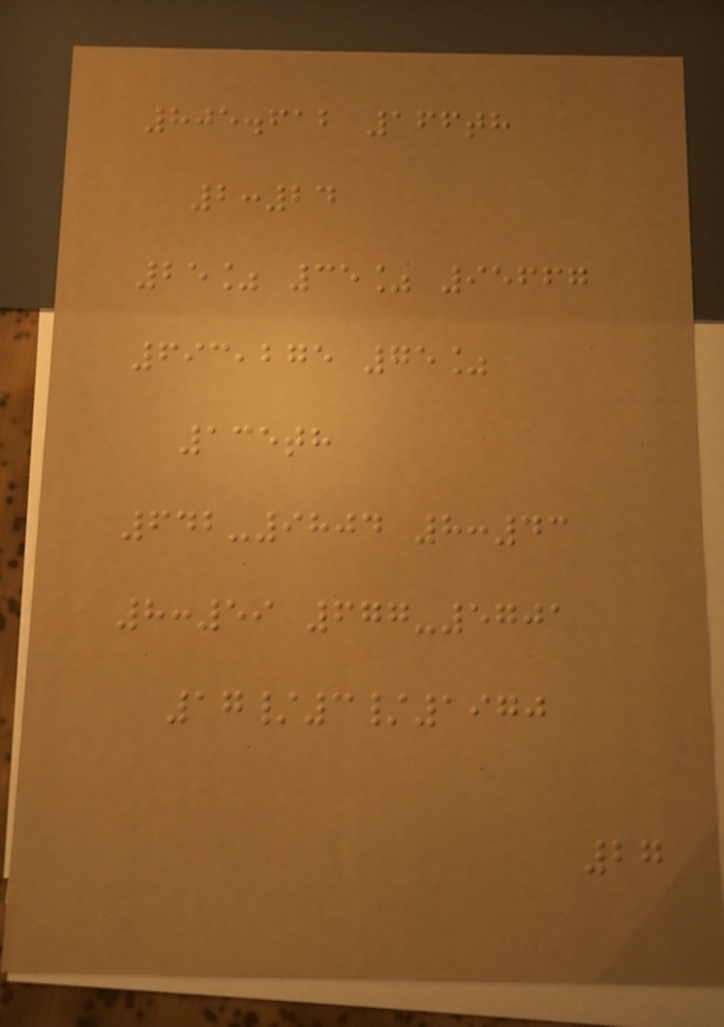805.612 166th
2:24
25% 35% 95667
693,275 75%
135th
642-9804 8:43
8:59 677-5701
17/3/1970
27
